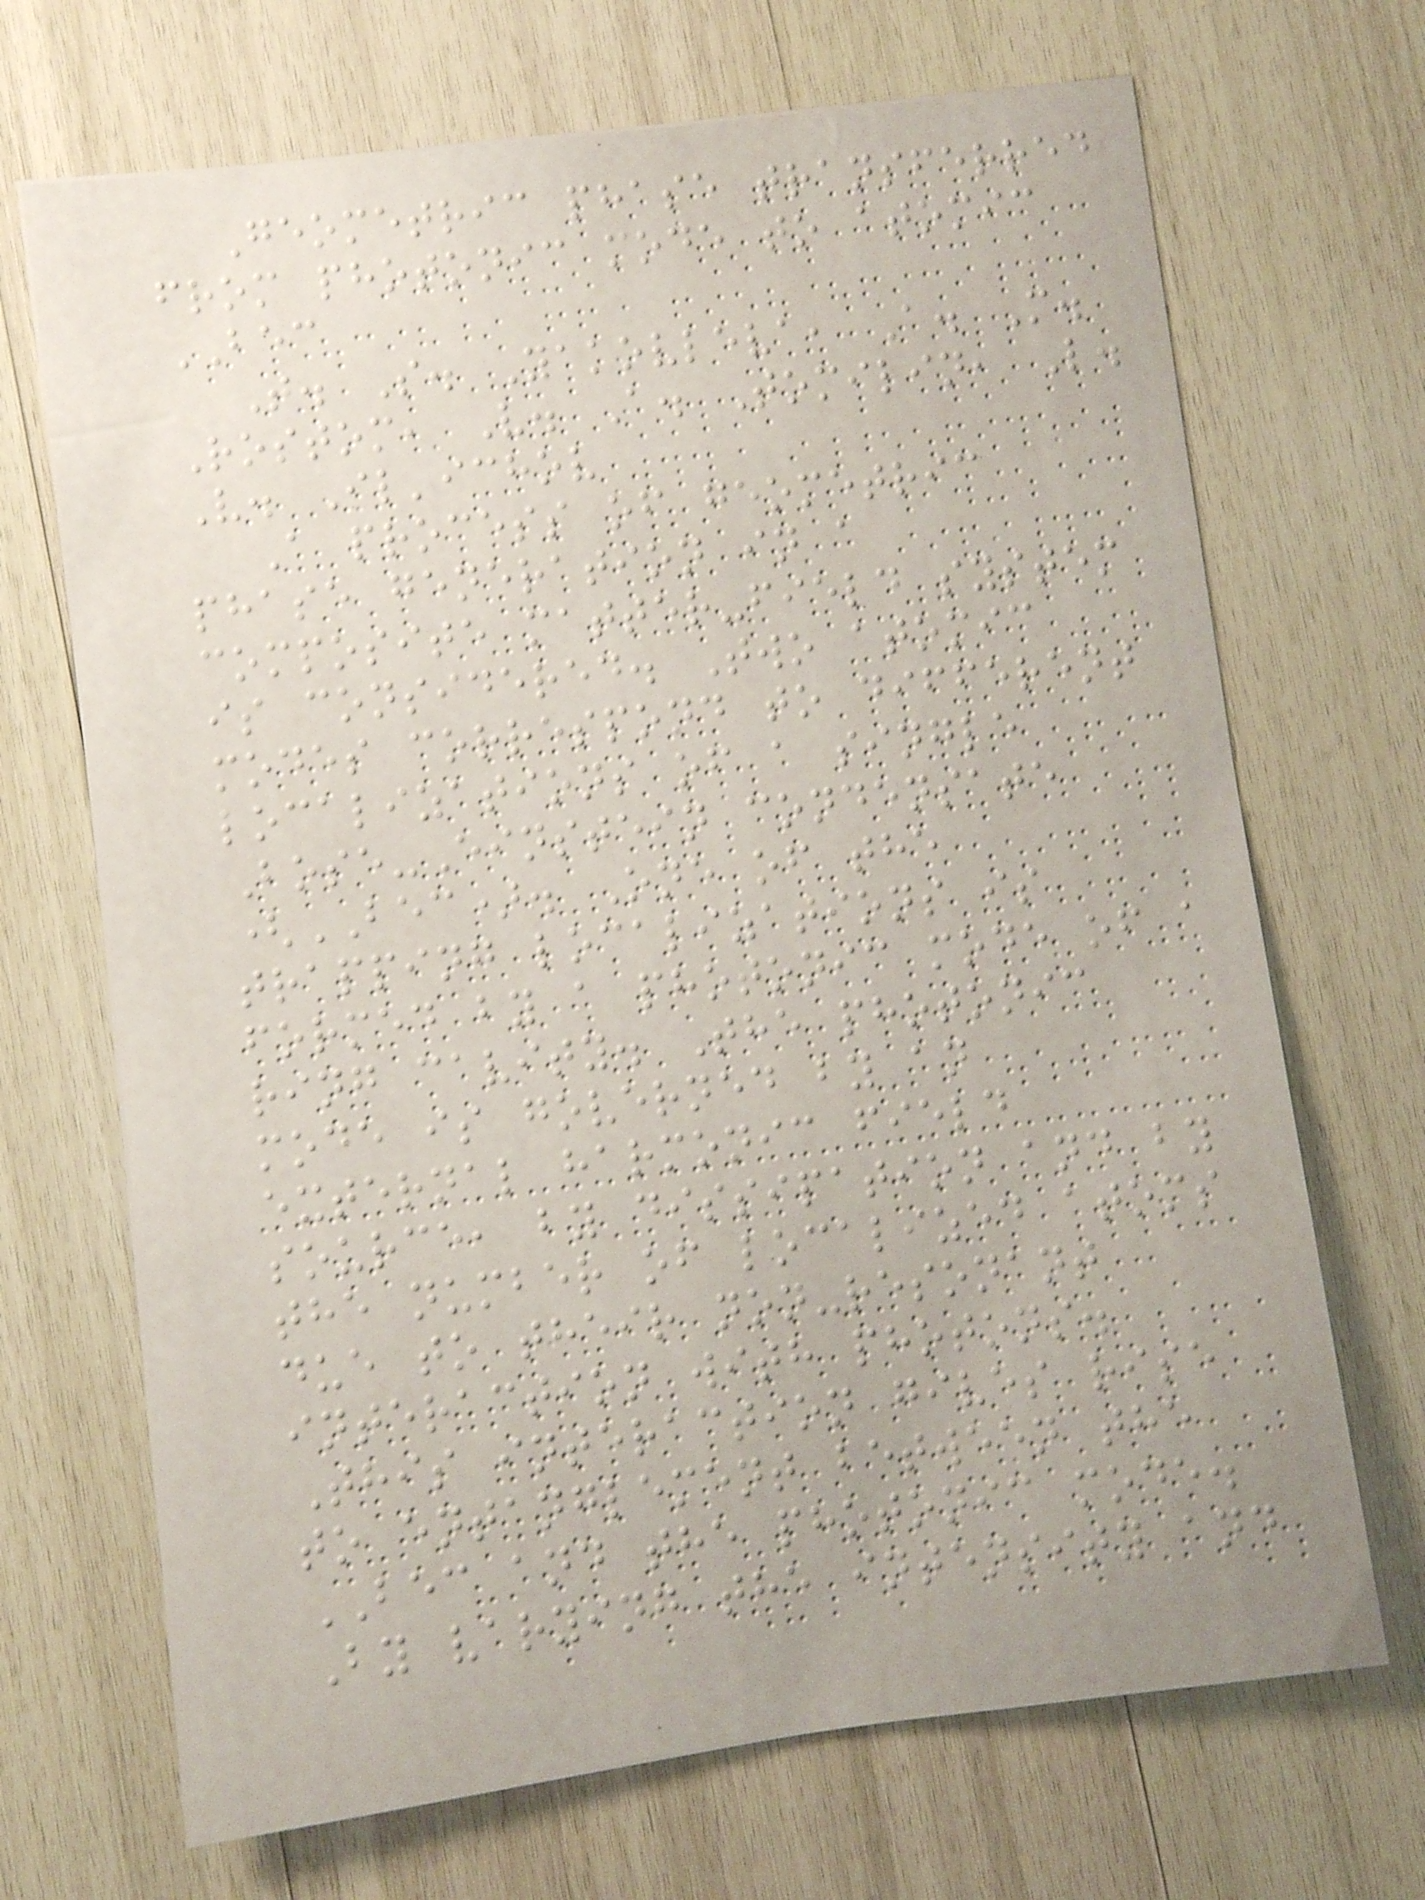Geometric phase transferred
from photonic mode to atomic
BEC
T. S. Yakovleva, A. M.
Rostom, V. A. Tomilin, L.
V. Il'ichov
A process of geometric
phase generation in a
composite matter-field system
is considered. Two atomic
modes correspond to different
localizations of a single
Bose-Einstein condensate
(BEC). One of the
trapping localizations is
formed by a photonic mode of a
ring cavity. The photonic
mode is governed by an
external harmonic field
source, by dissipation and by
the number of localized atoms
due to their non-resonant
interaction with photons.
This interaction gives rise
to entanglement between the
BEC and the photonic mode.
By varying the intensity and
